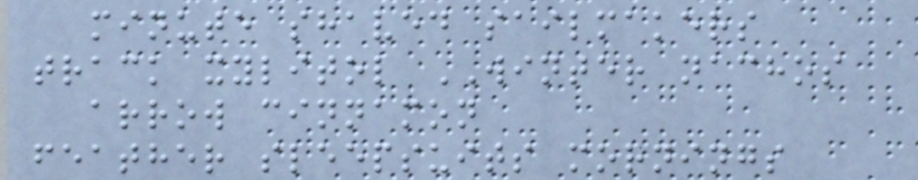minute shaved sailmakers
track xylitol WINTER nachos
arrow cinnamon
feather sleepsuits mornings
